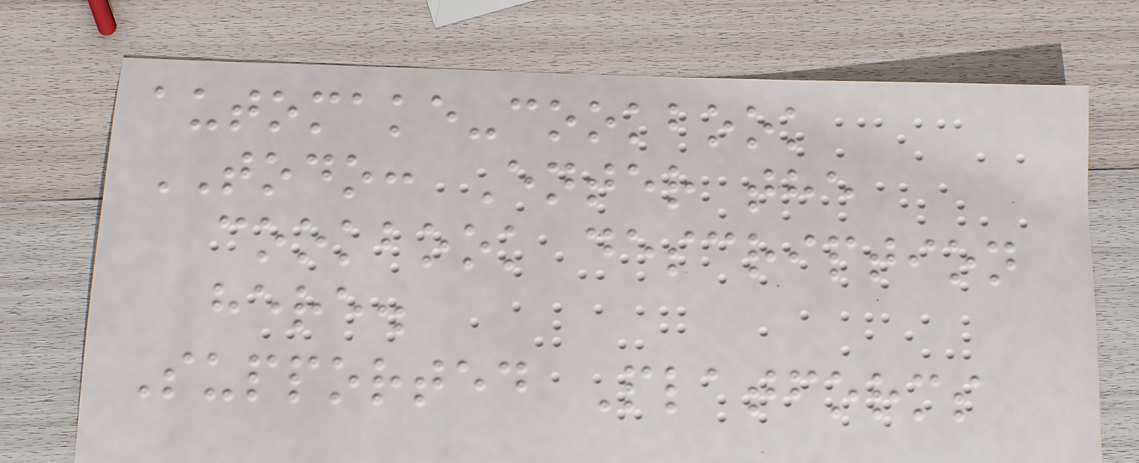automake-cookbook
TODO: Enter the
cookbook description
here.
Supported Platforms
